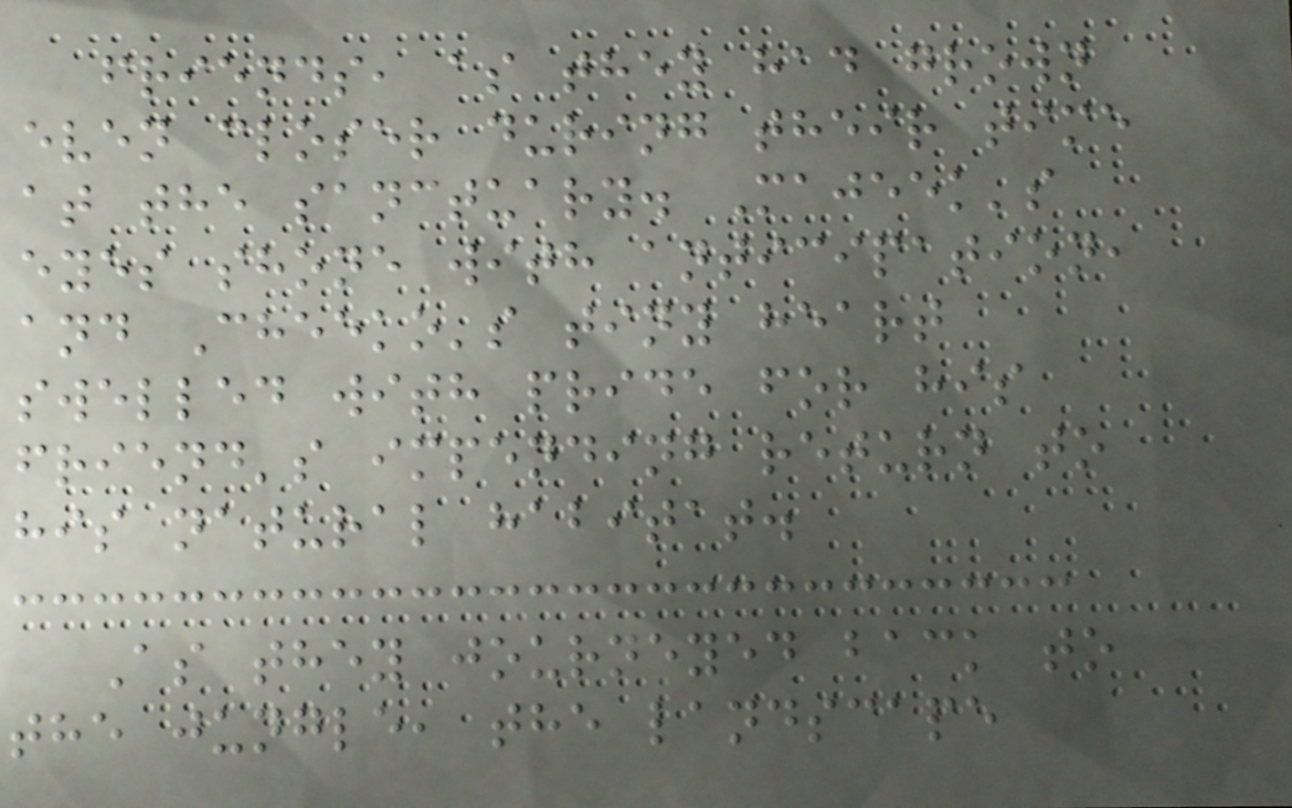friends, as they had grown
even closer during their time
at the sanctuary. Majeek's
eyes shone with anticipation,
and Cheeko's tiny heart
swelled with pride for his
friend's impending return to
his natural habitat.
As they journeyed back to
the jungle, the landscape
